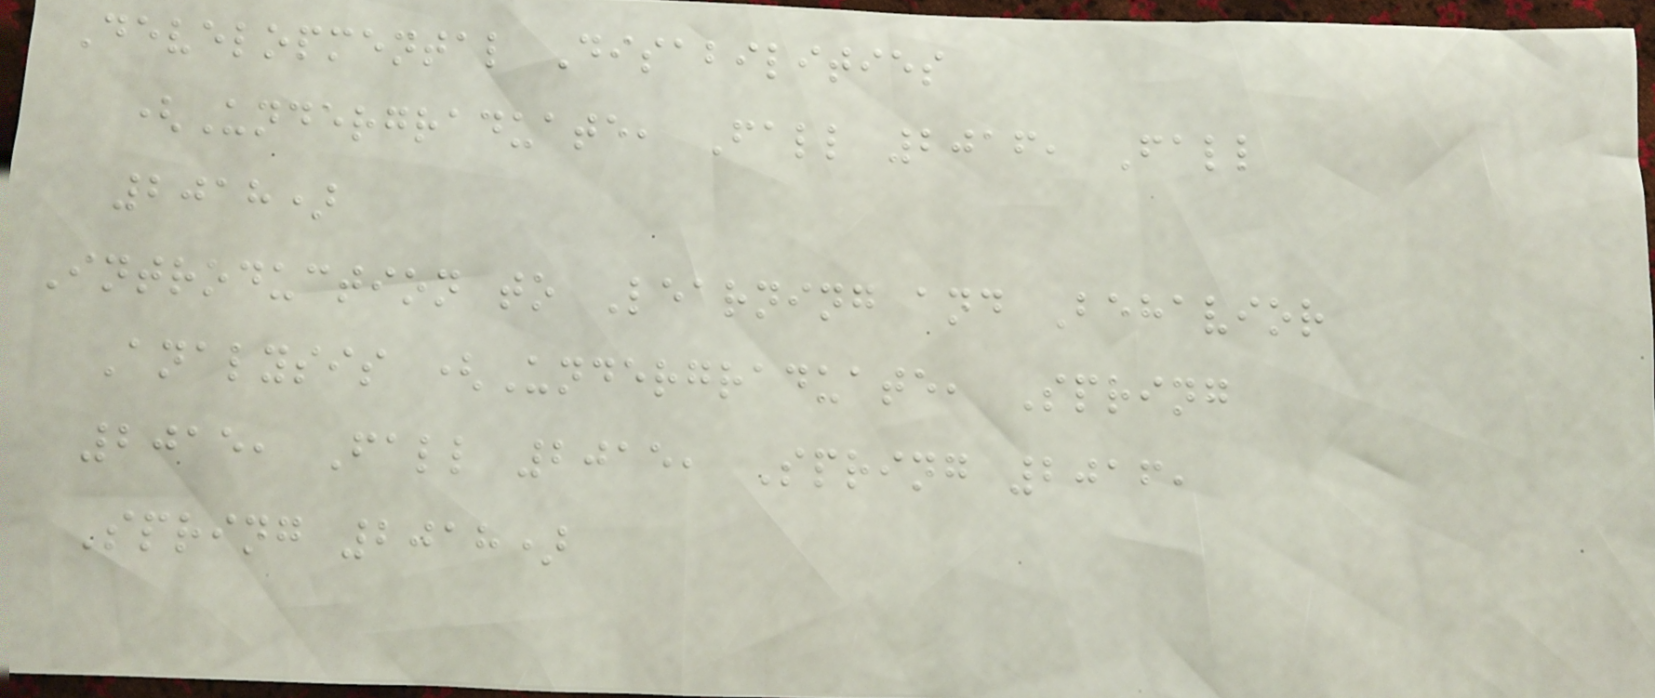Developmental Disabilities
(Undergraduate, Fall 2016, Fall
2018)
Introduction to Learning and Behavior
Analysis (Undergraduate, Spring
2015, Fall 2015, Spring 2016,
Spring 2018)
